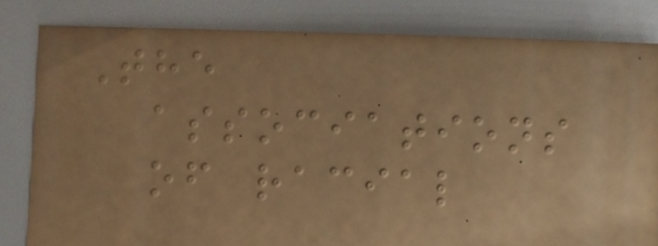The
associations
of racial
